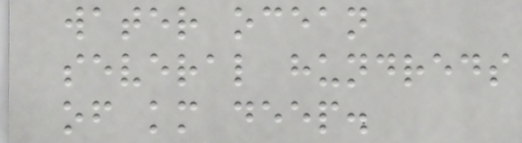water ocean
several hundreds
of km deep.
